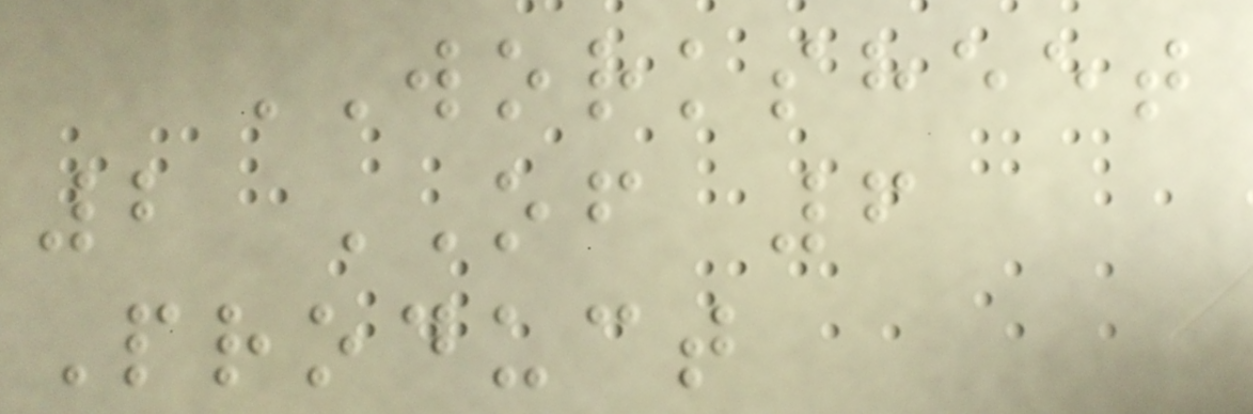WORKSHEET
2 OF 6
Product
